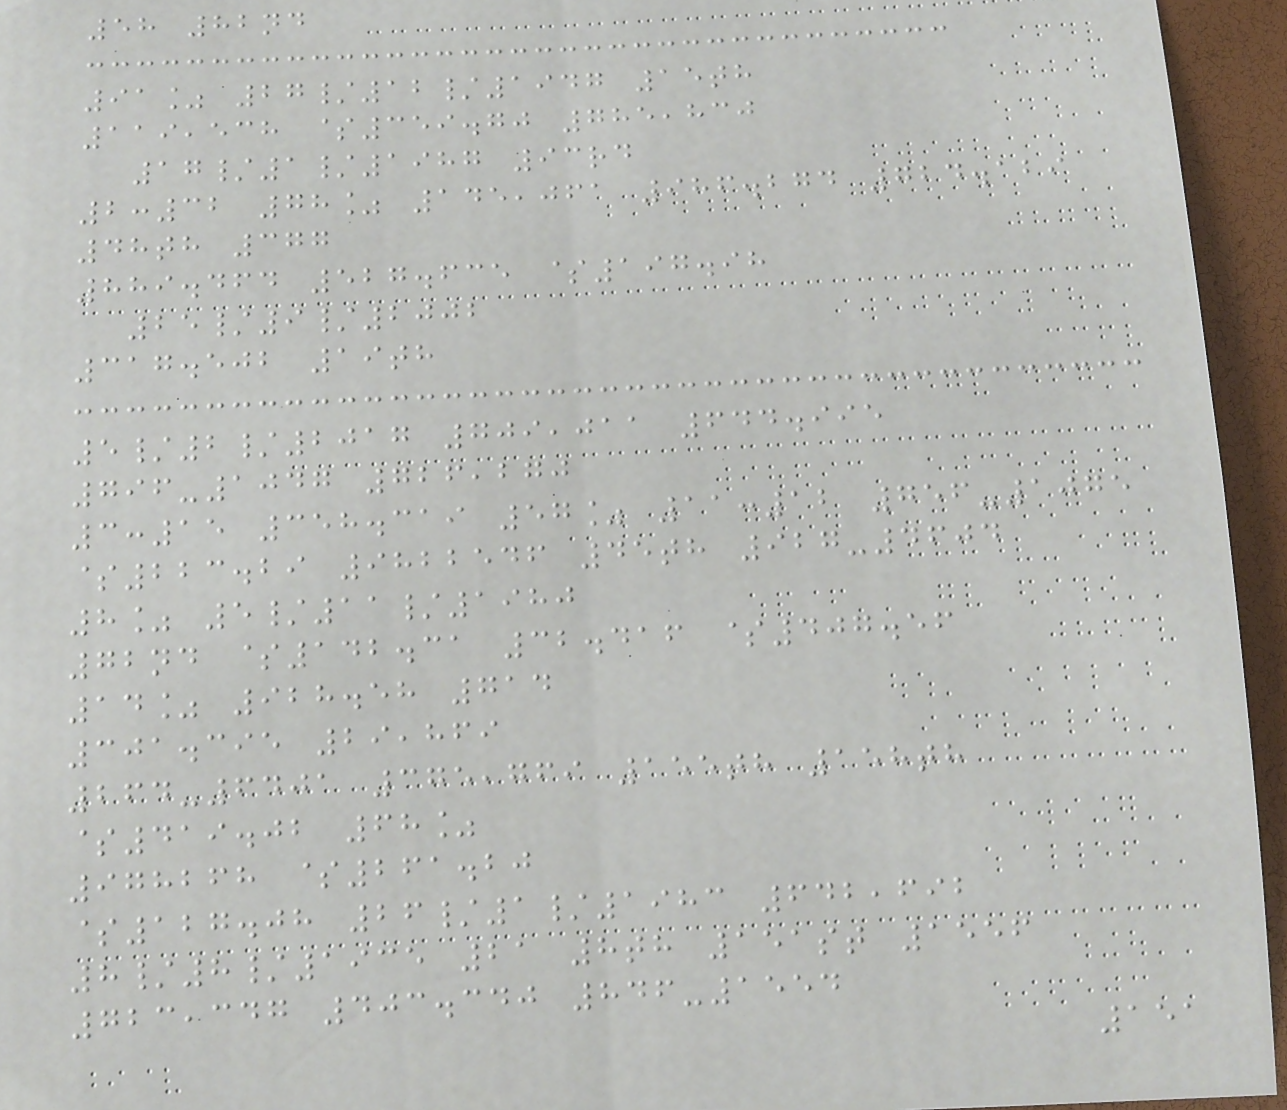58 82nd
91% 27/12/1947 15th
119,538 $359.70 785,830
17/1/1987 93rd
2:32 78% 145,061 986.274 724.129
48th 377
889.464 527.635 $197.98
25/9/2002
317.502 19th
5/2/2017 709,011 644.995
796-1047 726,270
3:15 358.319 57% 11:12 756-1075
$223.29 9822546 45th 927-4604
8% 5/11/1980
72nd $142.31 32.416 $407.56
14% 928.58 714
301.395 29,869
264-6401 375,769 155th 158th
$419.02 68%
978268 $261.20
$127.08 26/1/1983 642,692
8/8/1935 21 8th 151st 1556
723,347 403.340 846-1554
151
